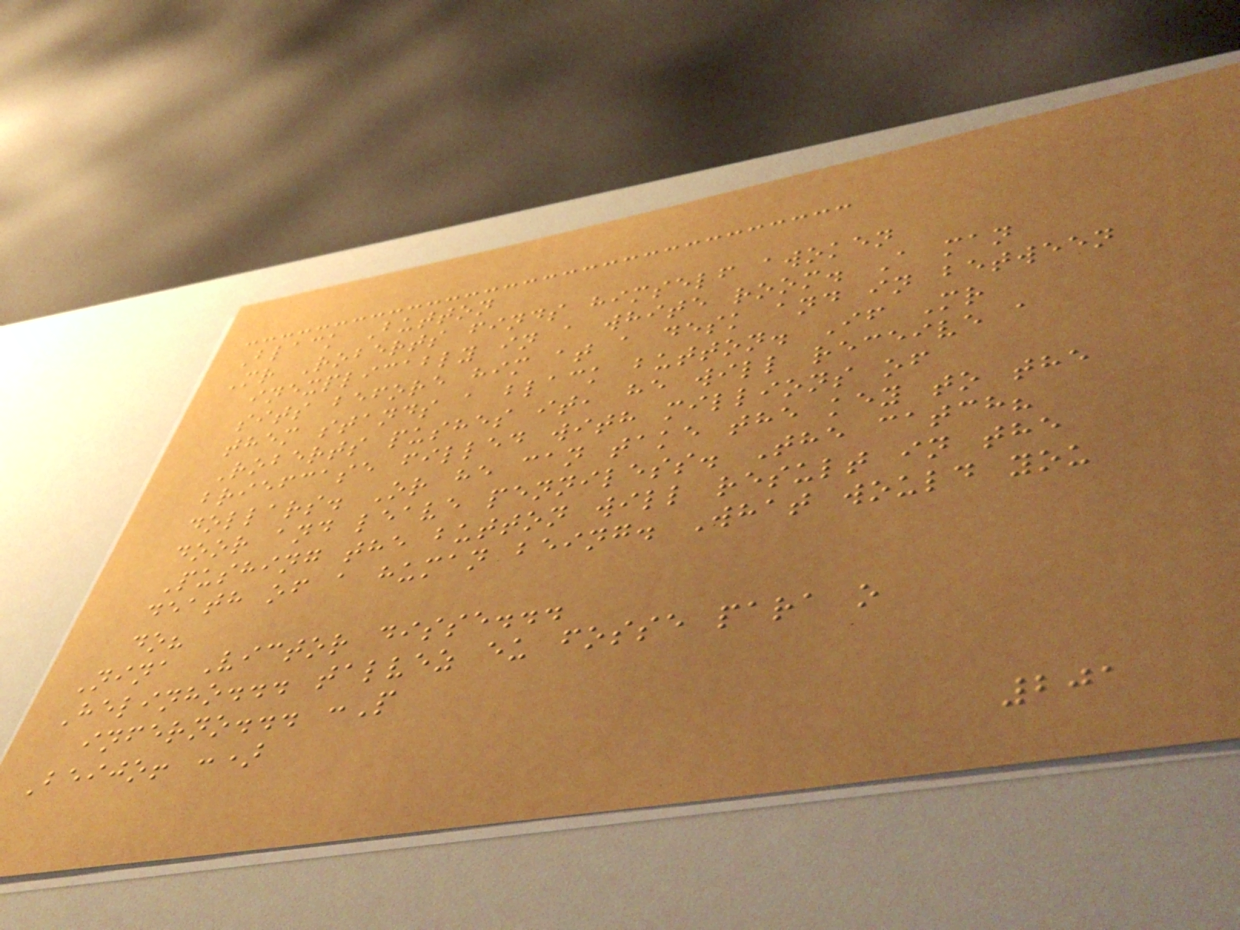Black Button
Mr Roberts finds himself awoken
inexplicably in a white room. A man
sits before him at a desk and in between
them stands a black button. If Mr
Roberts pushes it, he will receive a
briefcase filled with millions of
dollars. Or he can take the key to the
door and leave penniless. The catch?
Pushing the button will result in the
death of a human being. What would you
do?
Nina Victor disse...
Helinho... talvez eu fosse para o
inferno... :P
Beijo! :)
201
